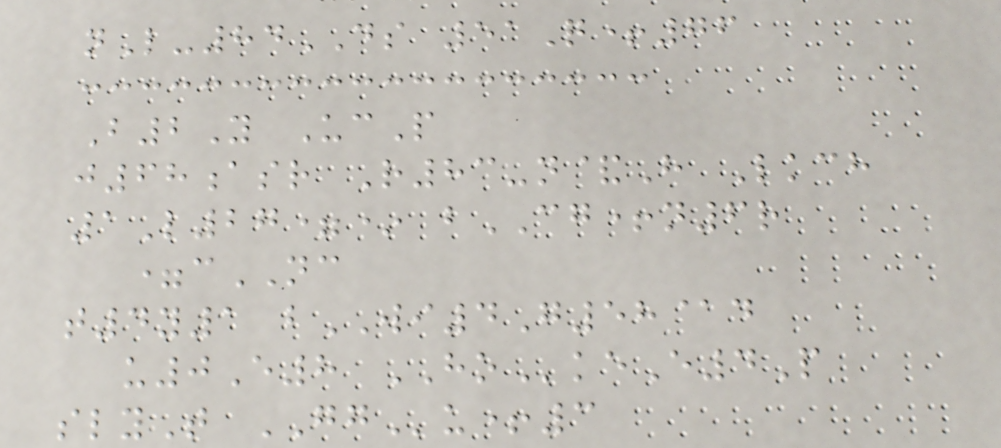nL-84DS 51Q+76
B2Y UcP
j68asr R83-n&H Lkch
1L27=* bCG+n6r
=cNC
t4y1 bWI4G58@d
u0E8 HOkeE4P
slyT GGu+3
